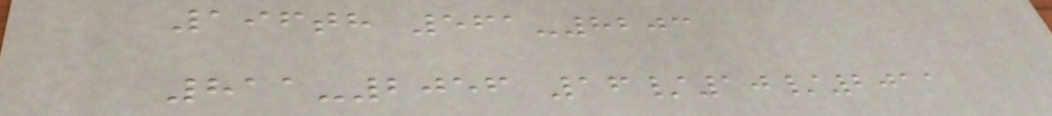196th 561-8203
811-2056 16/10/2011
